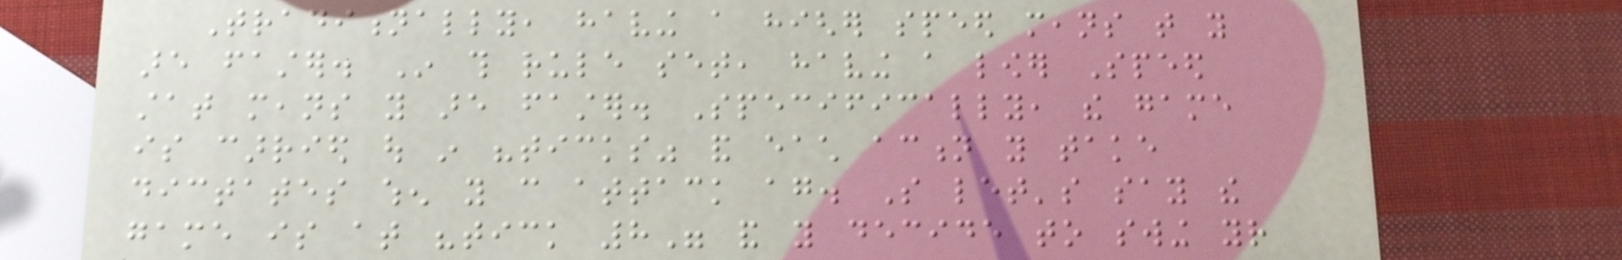Traditionally, having a higher speed means that you
are faster. In this rule set, having a lower Speed
stat means you are faster. Specifically, the game
is carried out in "ticks" and each action you take
dictates when you can attack again. So let's say the
game is at "tick 8" and you decide to swing your
